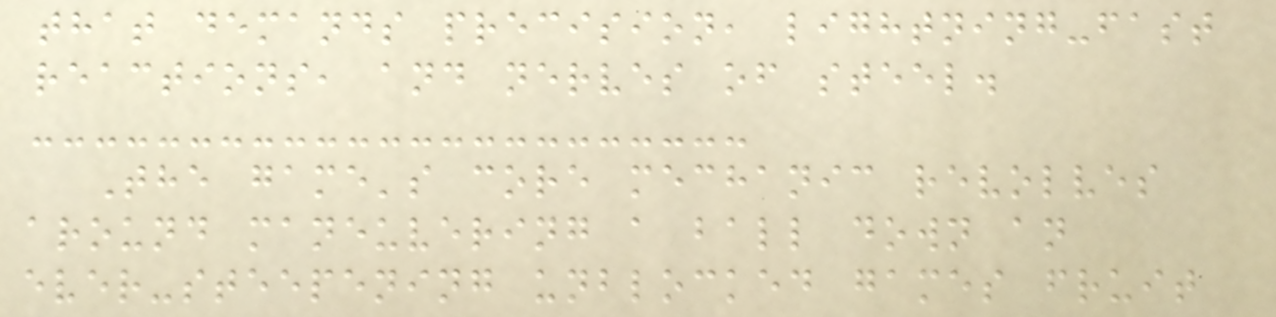that demands precision, lightning-fast
reactions, and nerves of steel.
The game's core mechanic revolves
around maneuvering a ball down an
ever-steepening unblocked games fruit
